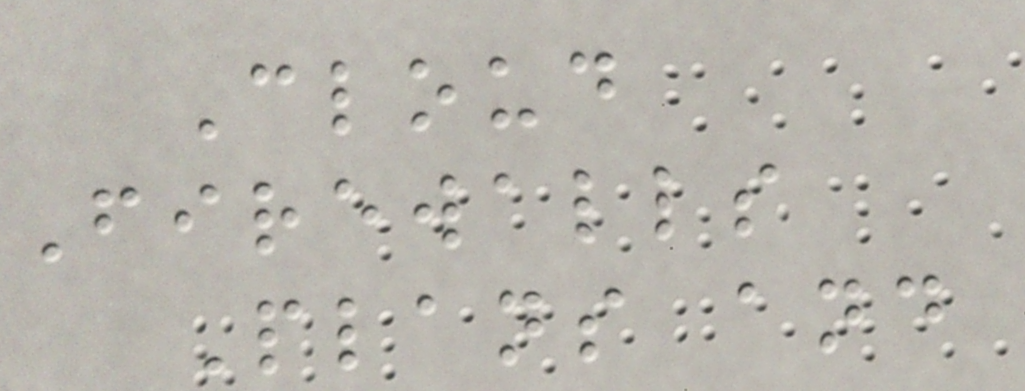Cloud
Firewalls
Plans and
